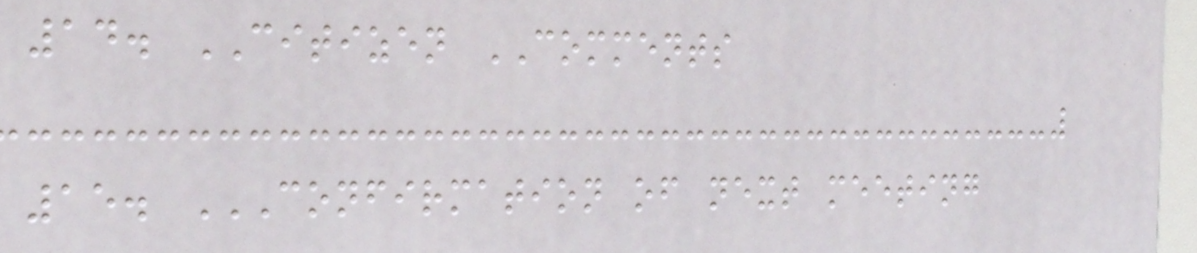14. CITIZEN COMMENTS
15. CONFIRMATION OF NEXT MEETING
